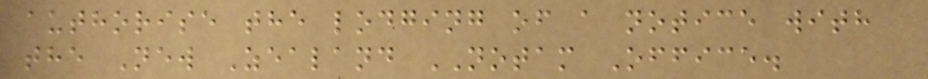authorise the lodging of a notice with
the New Zealand NOTAM Office.
